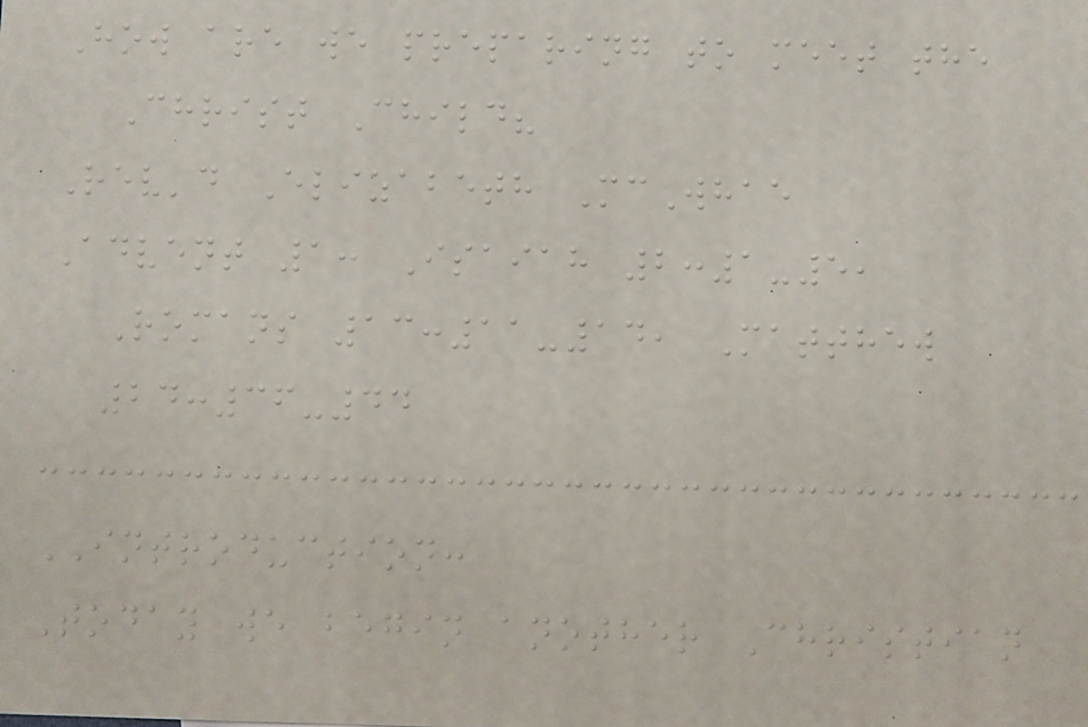How are we preparing to meet the
Christ Child?
Rev'd Elizabeth McWhae
Advent 1: Isaiah 2:1-5,
Romans 13:11-14, Matthew
24:36-44
INTRODUCTION:
Today we begin another Christian
